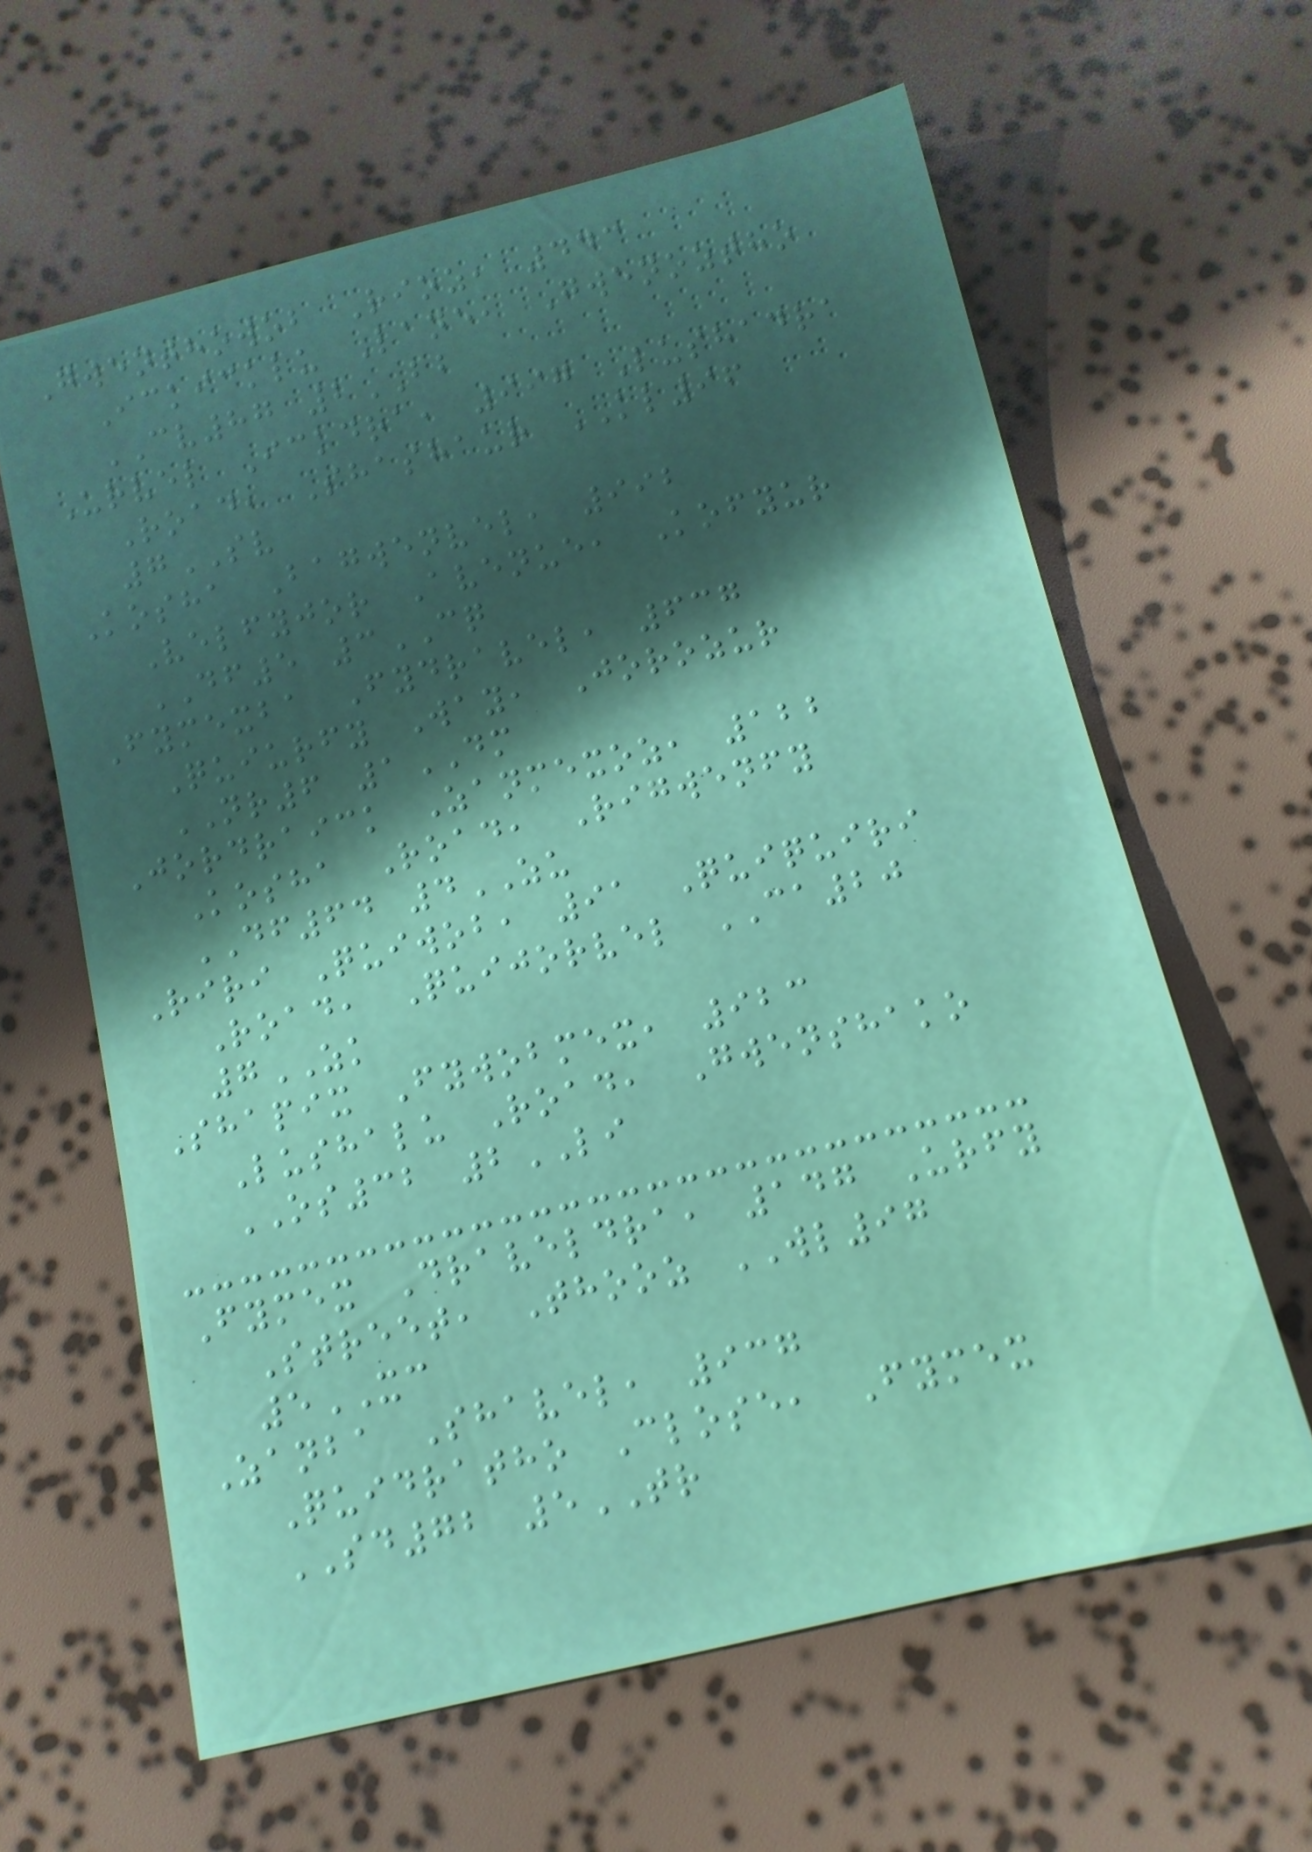Gwenthowob Rioz, 443
Ickicklu Lane, Gwenoztho
CV87 2BB
Urvel Ickdra, 997 Lushadra
Road, Shashaur KL96
7SV
Kosha Bagwenvel, 992
Velfyjor Avenue, Kofyur
DF5 3CQ
Fymexba Fydravel, 637
Quiurfy Way, Jorozur
NR6 1DM
Jordraick Zanmexoz, 122
Kosha Road, Rigwenfy
DF64 4ZU
Riri Quiwob, 91 Quiquiri
Road, Quijorvel CA20
7ZK
Shapix Fywobmex, 923
Lushalu Road, Gwenshako
OS32 2LI
Fymex Draveldra, 147 Urfy
Street, Thooz WL97
5XC
Zanba Shavel, 937
Quidratho Close, Fymex
SD72 5TR
